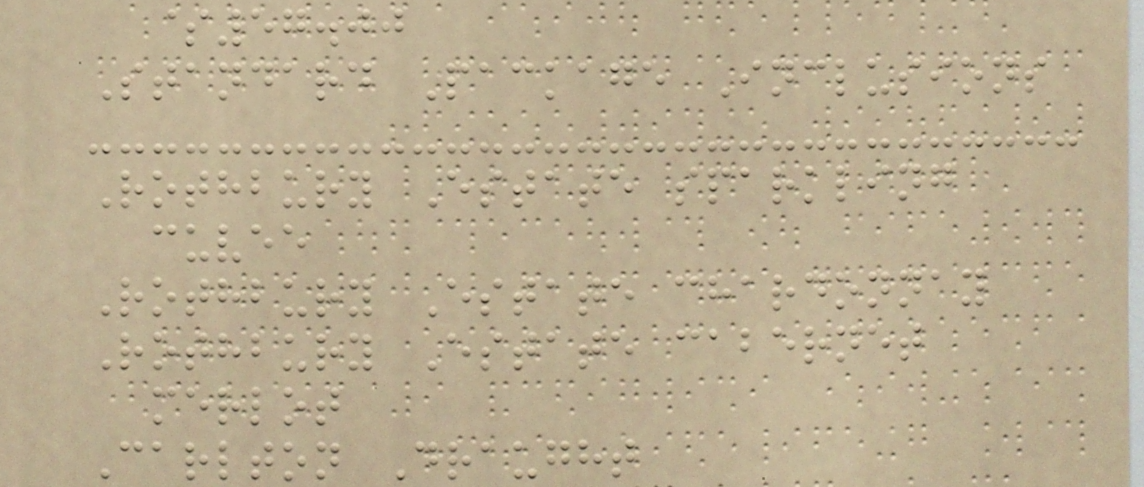$57.00
Standard Package Inclusions
Rothbury Estate sparkling
cuvee
Rothbury Estate chardonnay
Rothbury Estate cabernet
merlot
Carlton Draught
